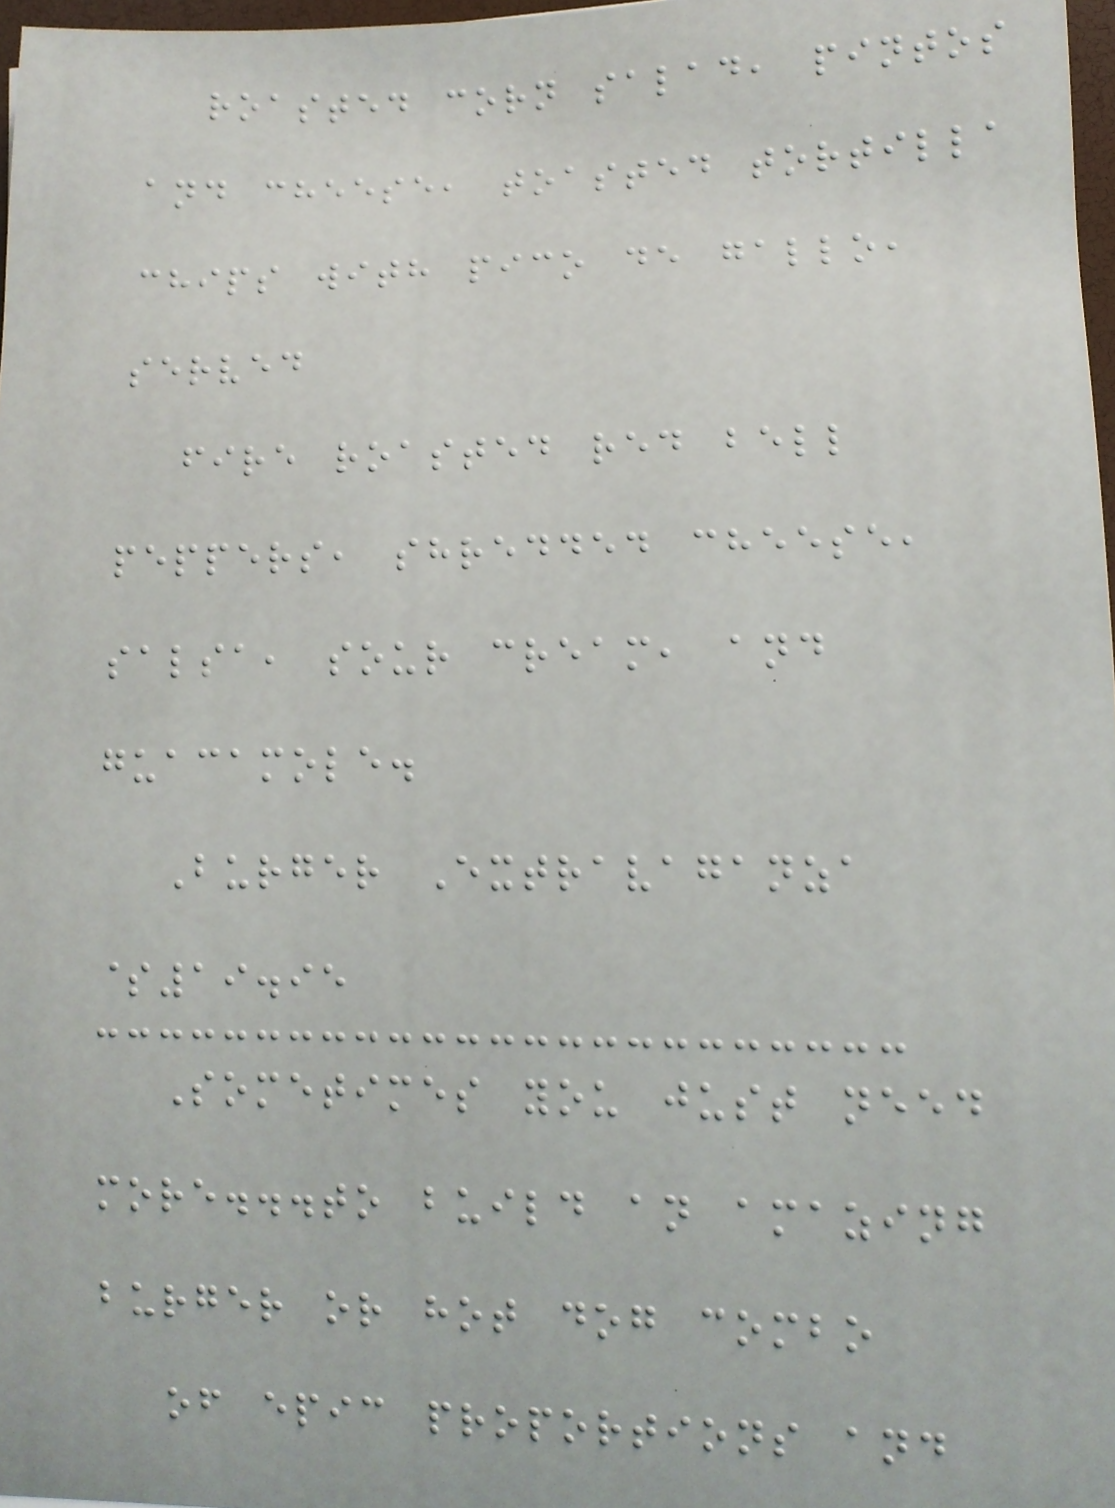roasted corn salad, pintos
and cheese, toasted tortilla
chips with pico de gallo,
served
fire roasted red bell
peppers, shredded cheese,
salsa, sour cream, and
guacamole.
Burger Extravaganza
$19.95
Sometimes you just need
more...to build an amazing
burger or hot dog combo
of epic proportions and
